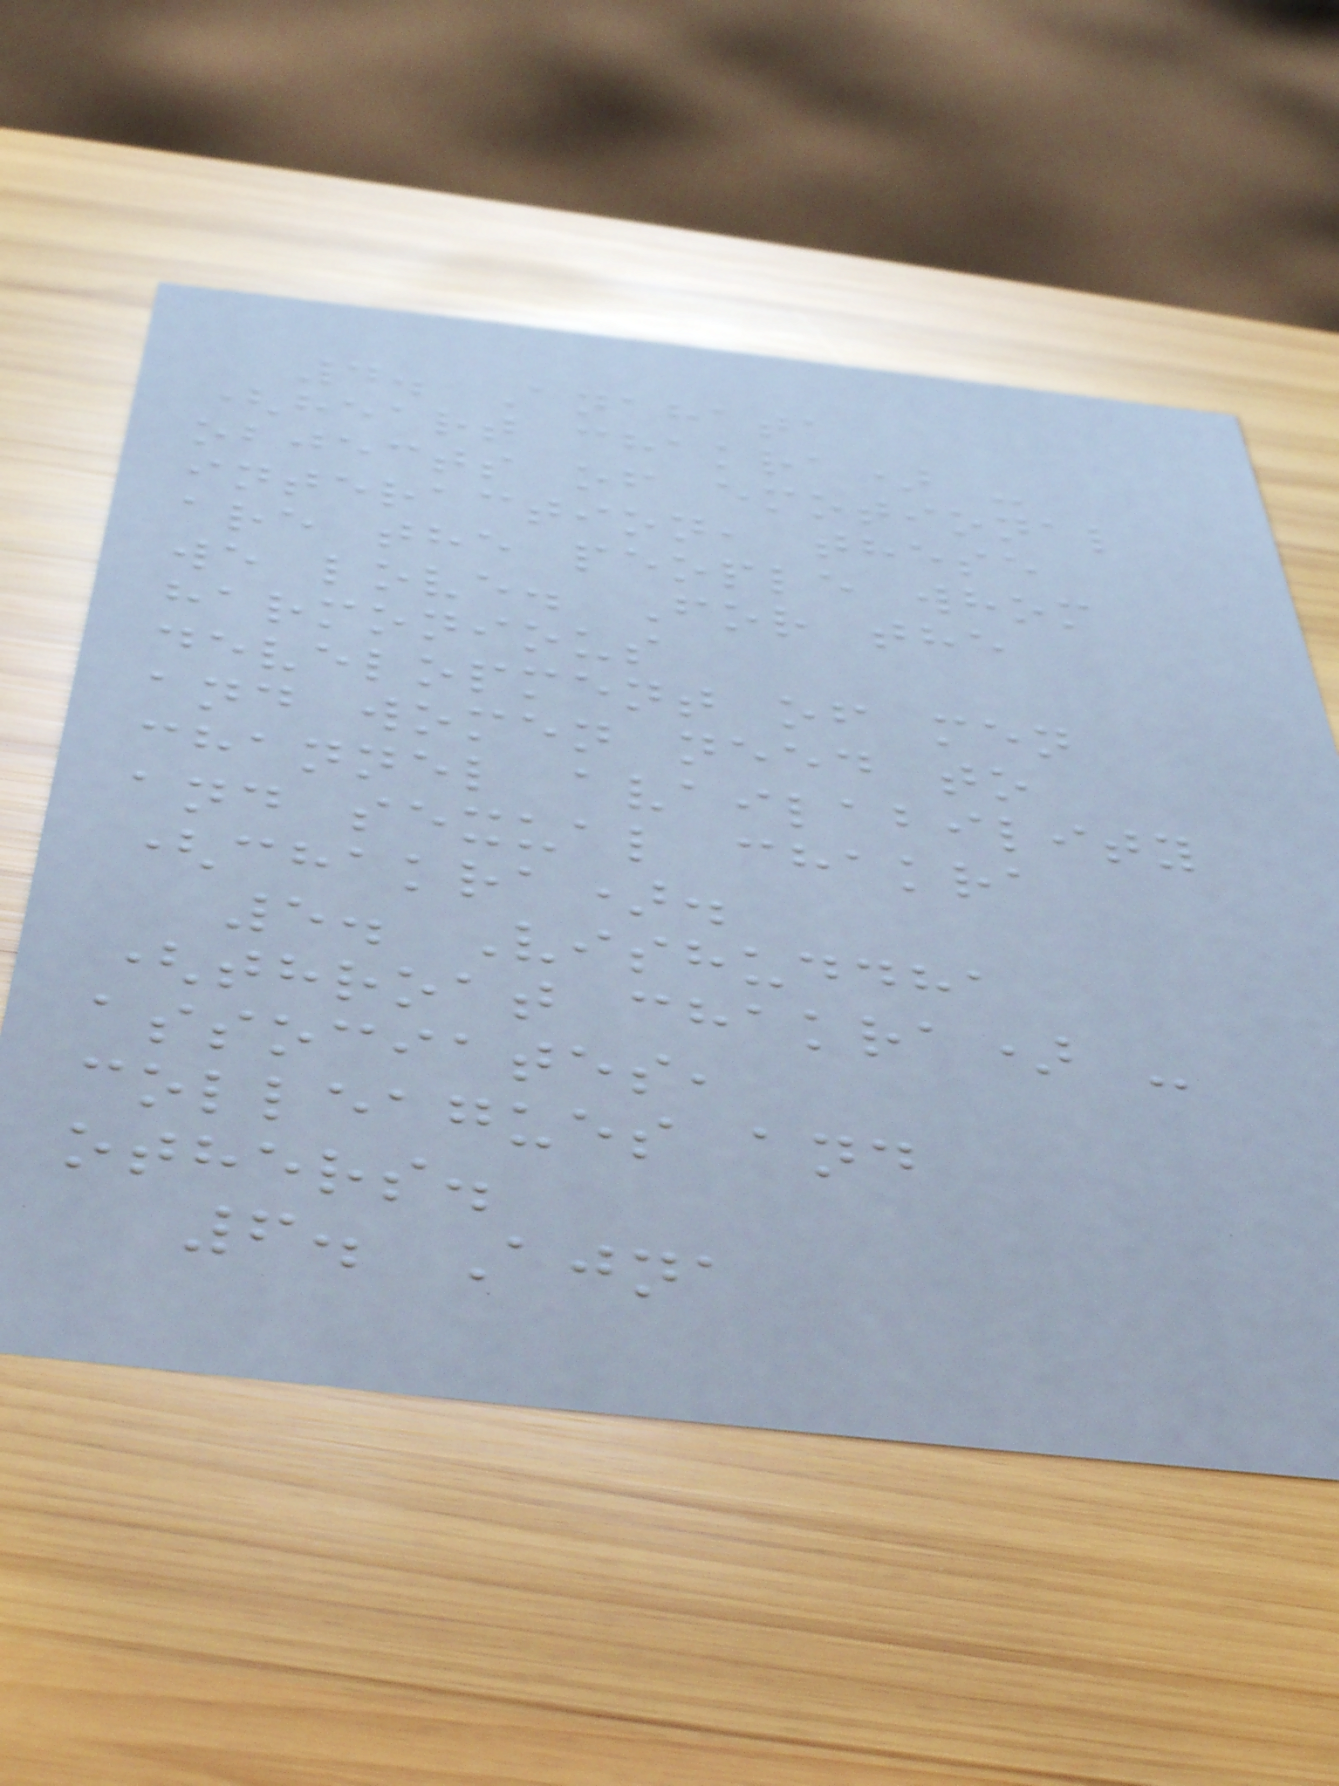4. Anahata
(heart chakra) -
objects of emotional
interaction, these
are the people whom
we love. For the
harmonious
development of men
and women need to
channel availability
and sexual chakra
(chakra).
5. Vishuddha
(throat chakra) -
associates,
colleagues and
others.
6. Ajna
